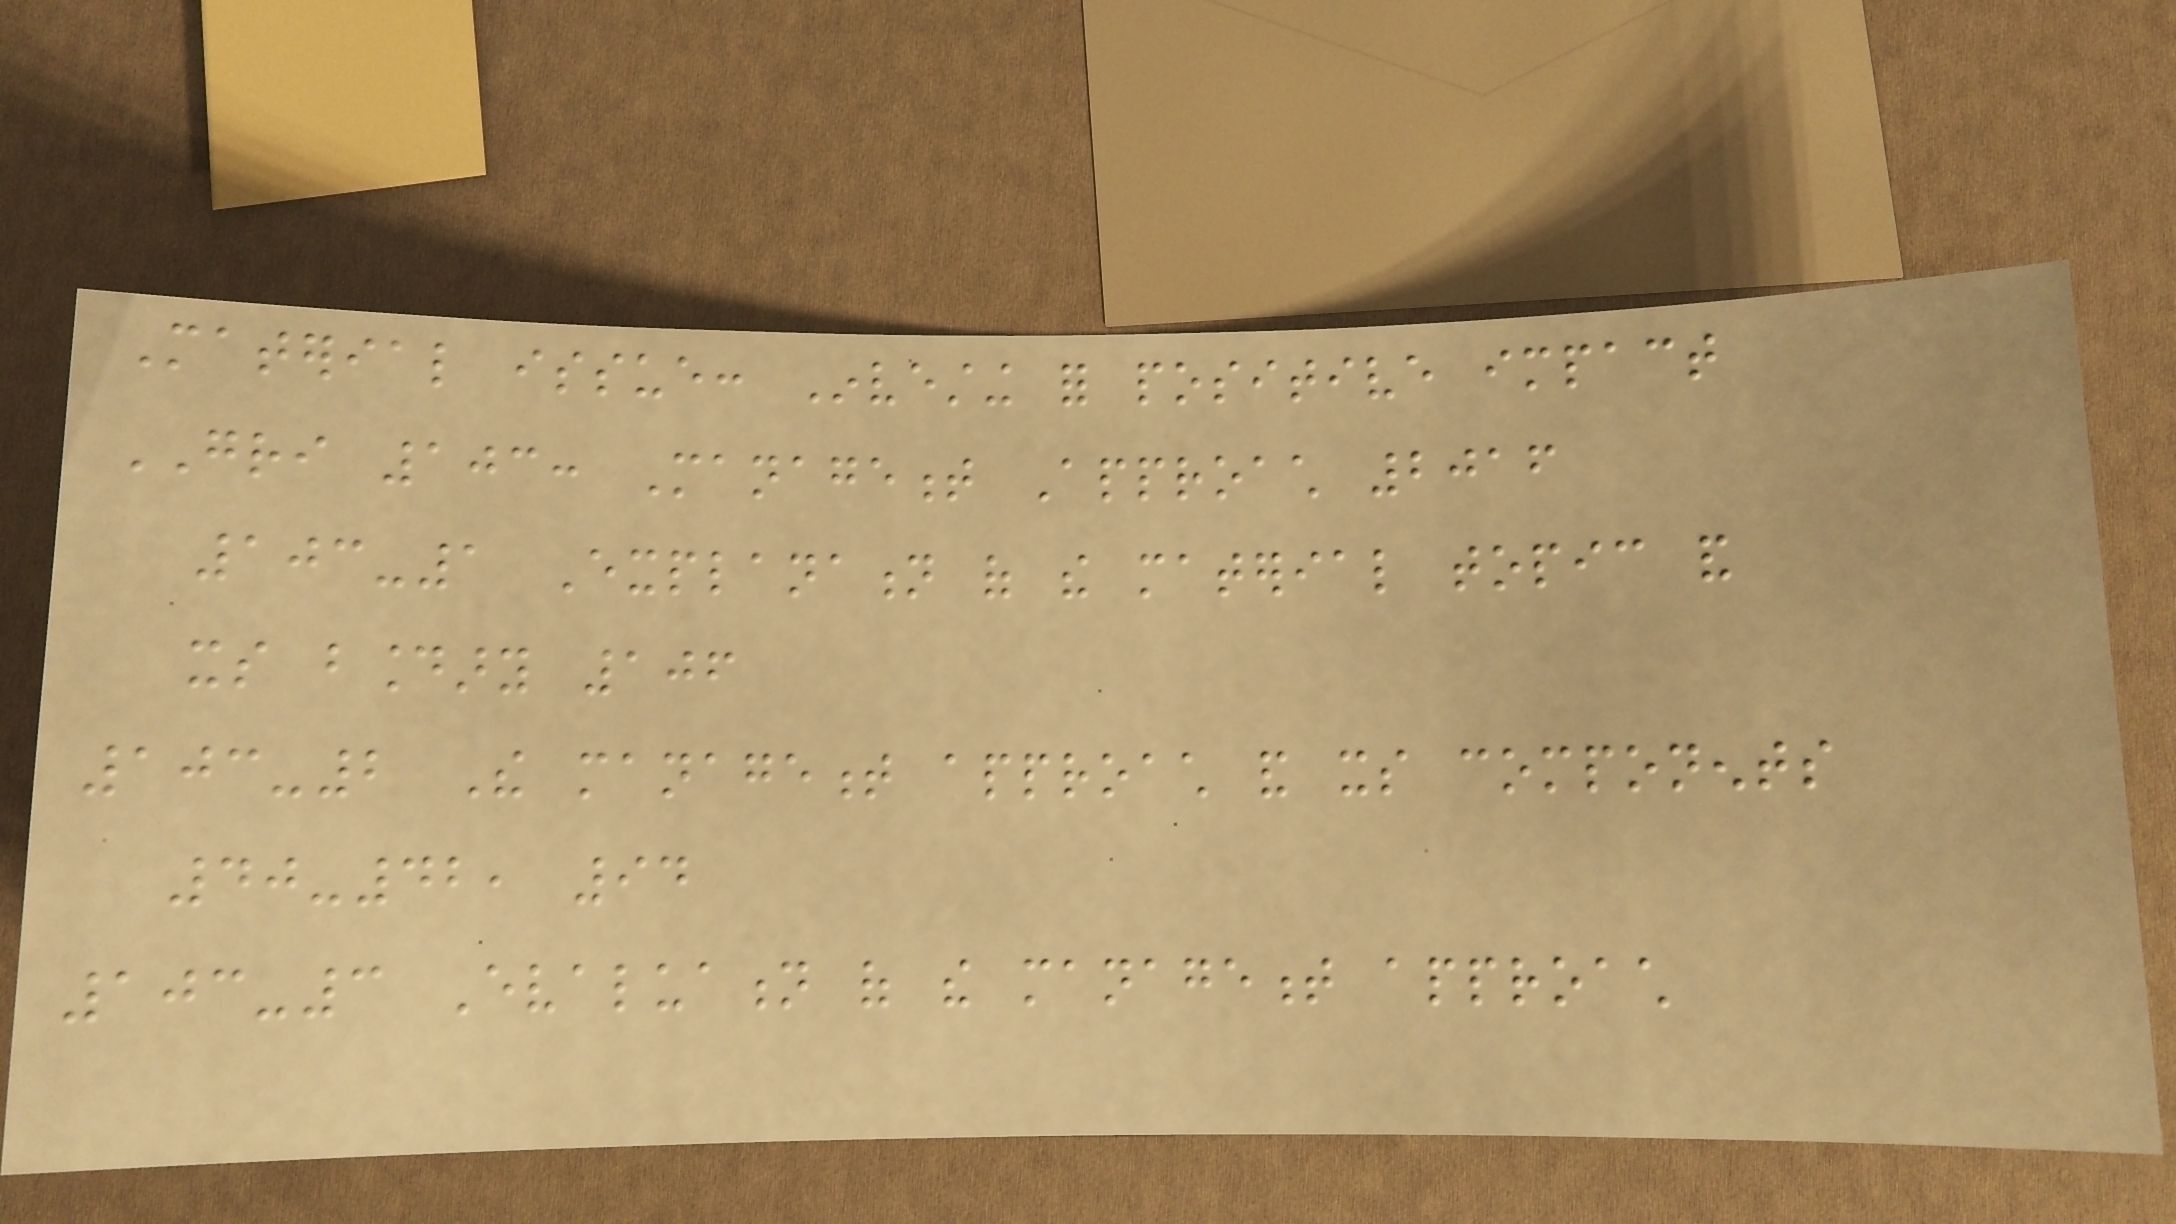Material issue: Investing for positive impact
GRI 103: Management Approach 2016
103-1 Explanation of the material topic and
its boundary 106
103-2 The management approach and its components
40-42, 94
103-3 Evaluation of the management approach
